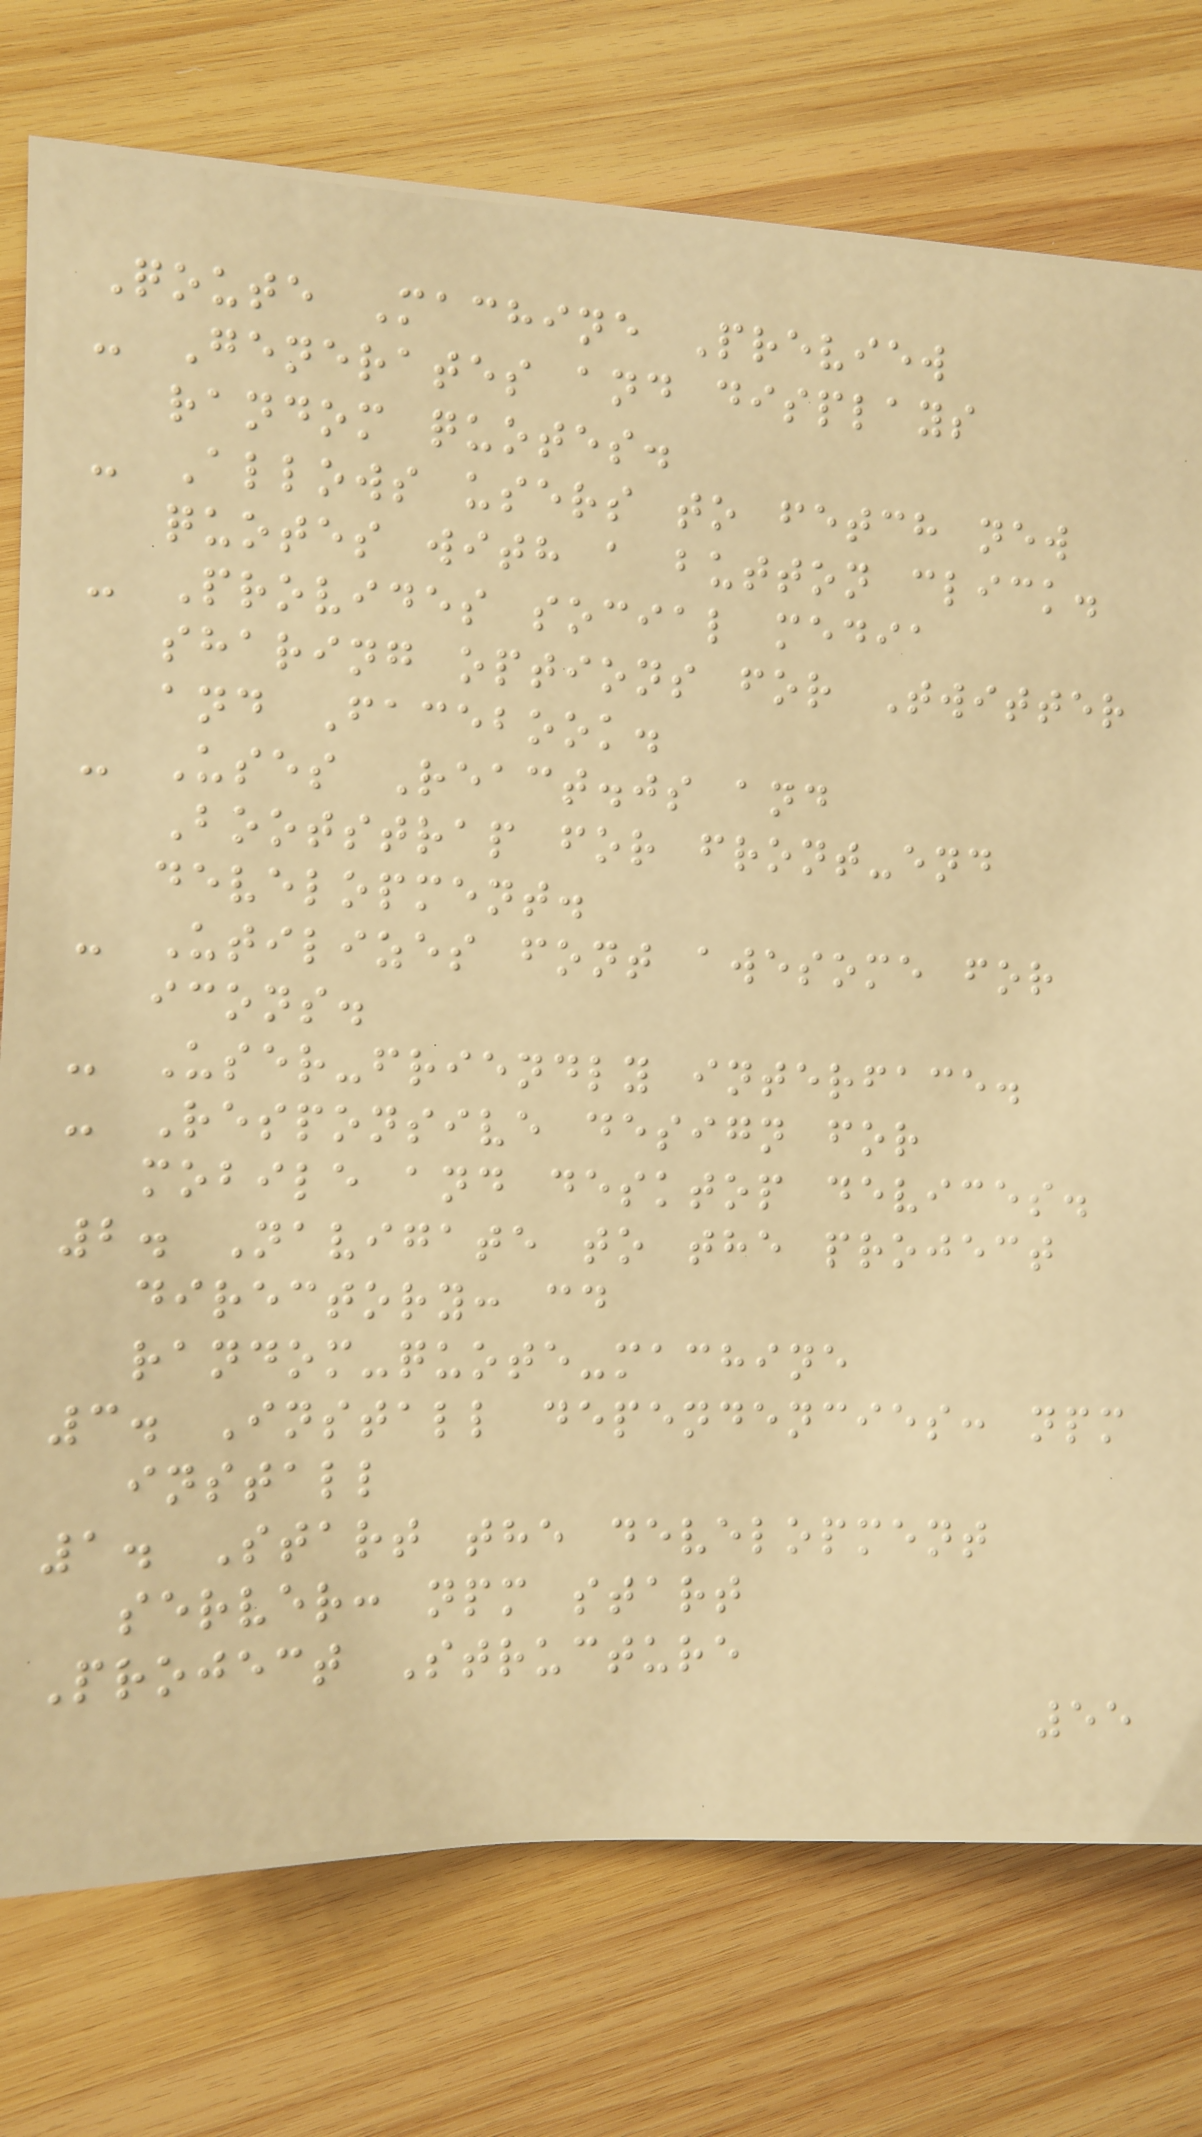Qoute Machine Preview
- Generates and displays
random quotes.
- Allows users to fetch new
quotes with a button click.
- Provides social media
sharing options for Twitter
and Facebook.
- Uses React.js and
Bootstrap for front-end
development.
- Utilizes font awesome for
icons.
- User-friendly interface.
- Responsive design for
mobile and desktop devices.
2. Navigate to the project
directory: cd
random-quote-machine
3. Install dependencies: npm
install
1. Start the development
server: npm start
Project Structure
55
